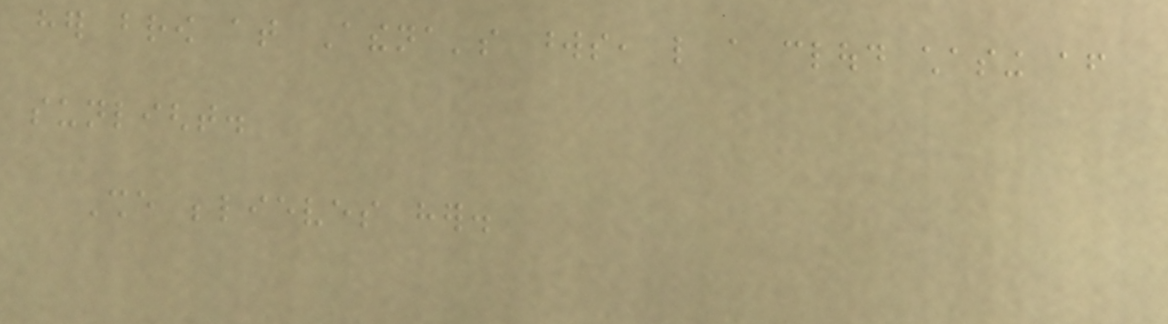her brow at Athena's words, like a cloud chasing after
sunlight.
She believes her.
